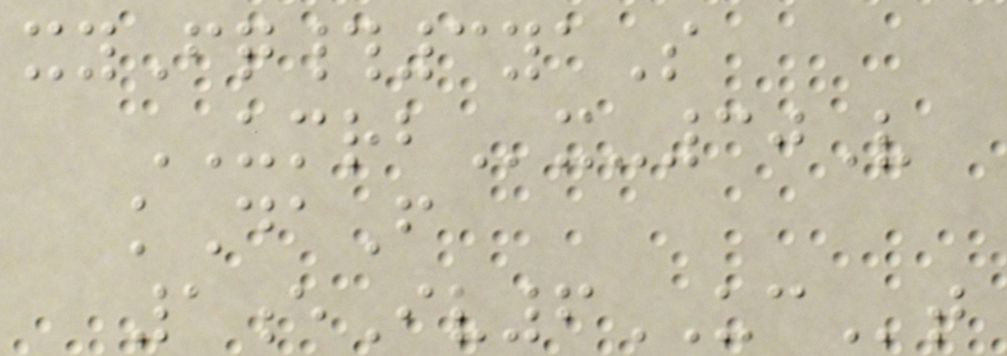xyFq#3yaS
UMRBx-30V
kDaF
1eIv6UCt
